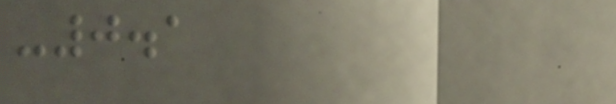-0.1
